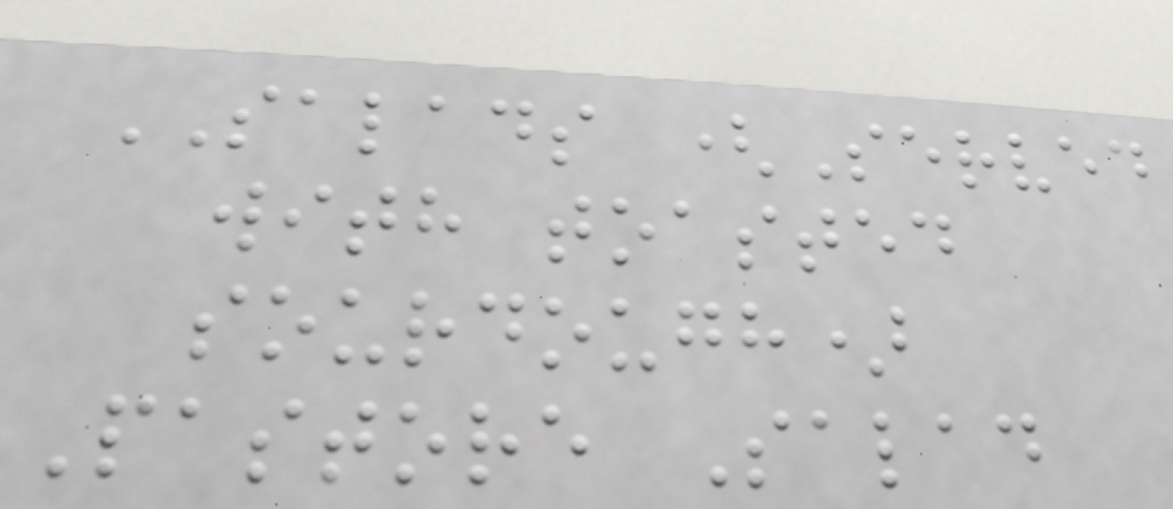SALADS (Served
with toasted
sourdough)
Pastore Salad
